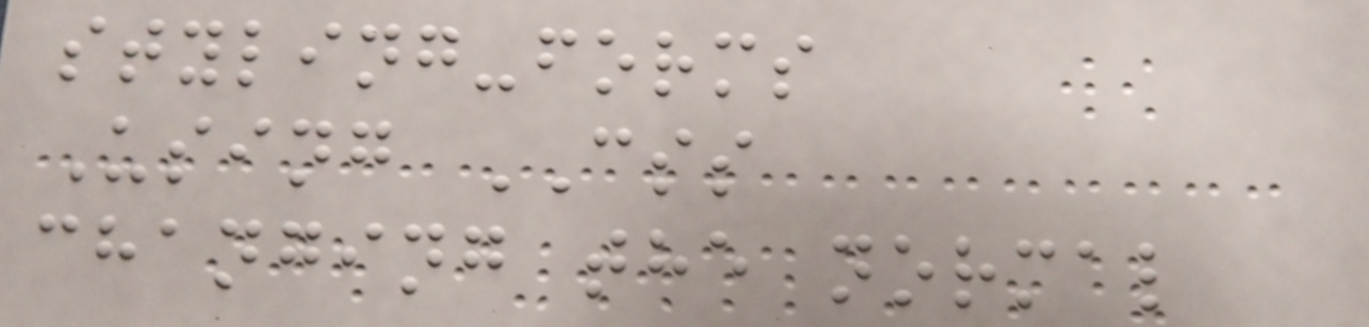styling-forms
Using CSS
changing the normal
